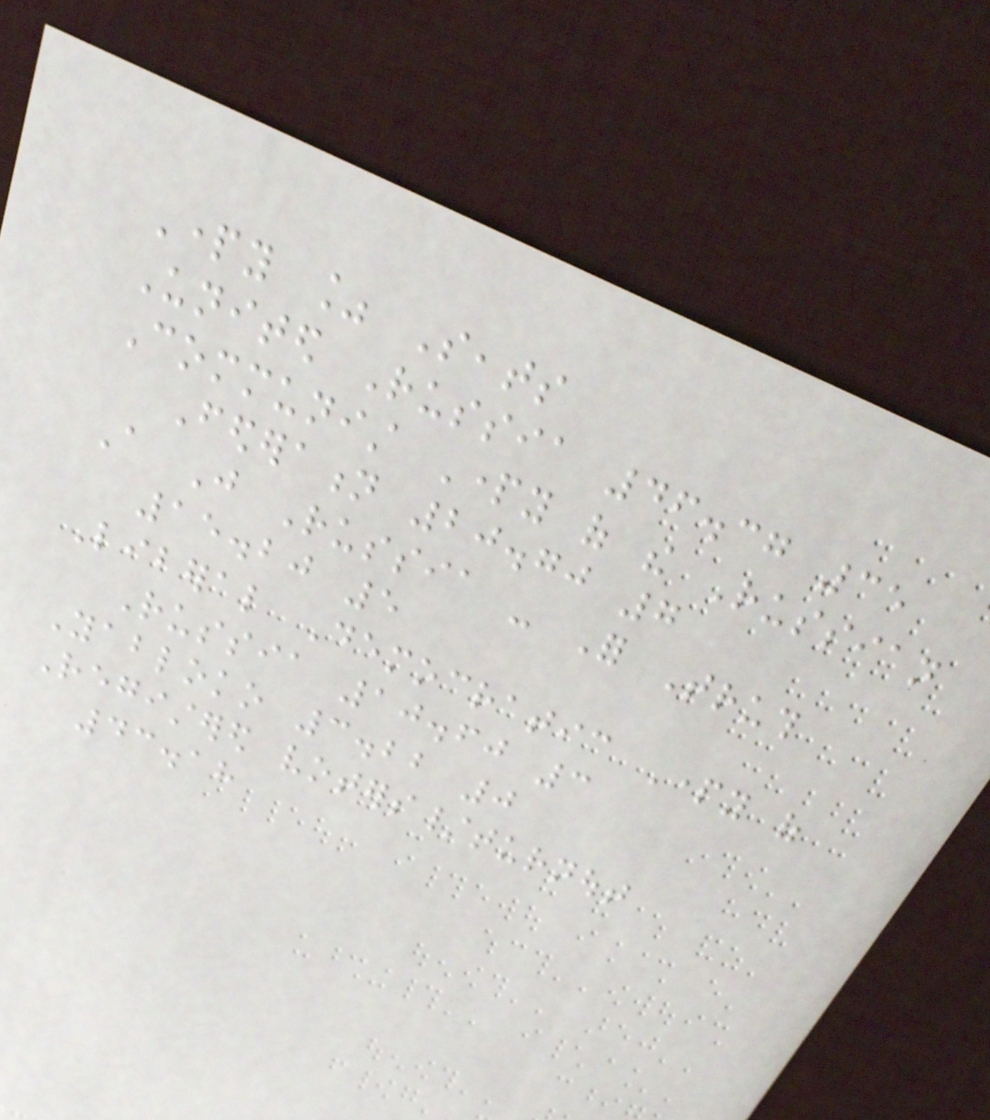Party % Seats
United Russia 46.37 35
Communist Party of the Russian
Federation 20.70 7
A Just Russia - For Truth
15.20 5
Liberal Democratic Party of
Russia 10.60 3
Yabloko 3.22 0
Registered voters/turnout
43.18
